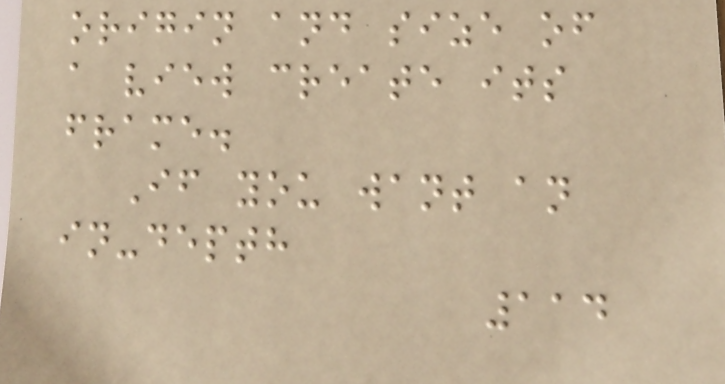origin and size of
a view create its
frame.
If you want an
in-depth
114
